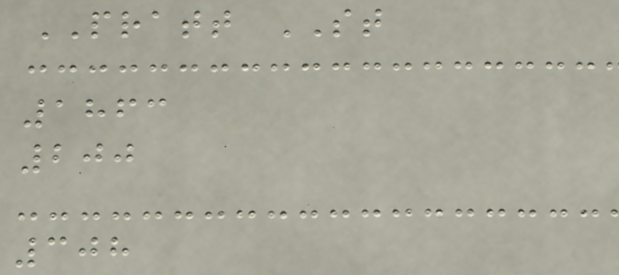PRATT ST
1863
200
308
